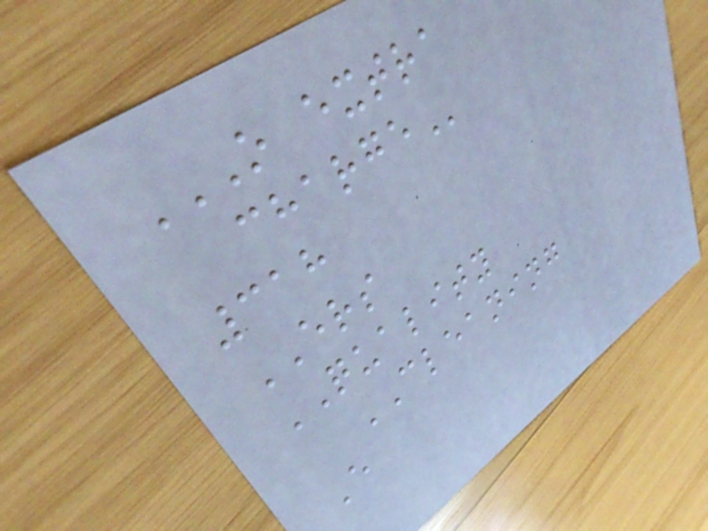O EXTRA
CHARGE
318
ERS
QUALITY
CLEANING
E
